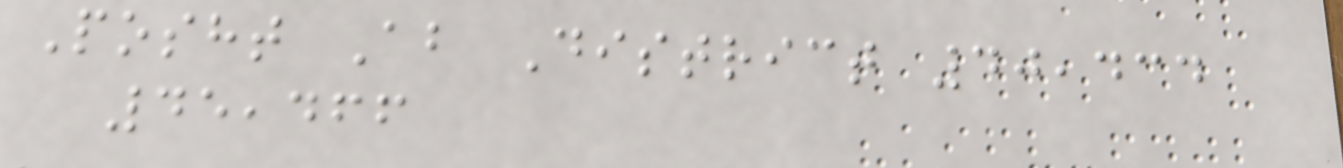Posht Ab District 40,434
45,466
